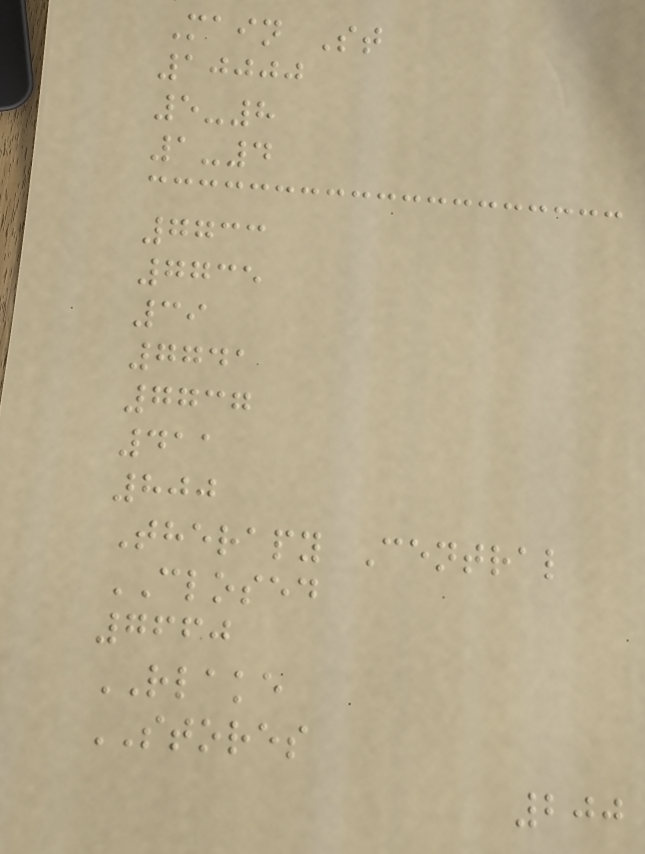Main St
10000
5-8
1-4
7733
7735
39
7741
7737
411
800
Therapy Central
CLOSED
7660
RLAKE
STORES
200
